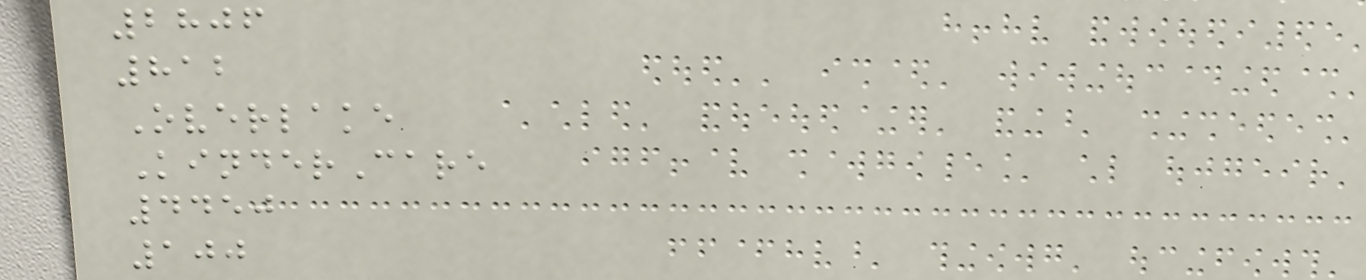2806
812
Overlake
KinderCare
4450
100
